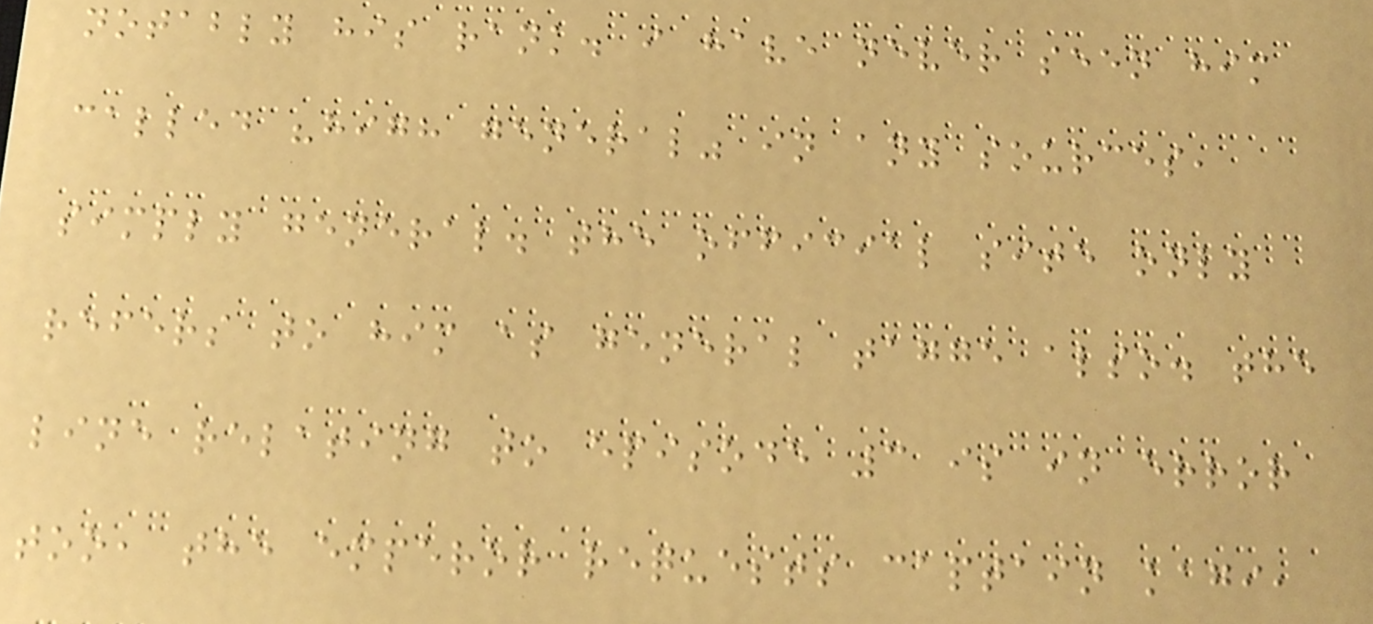notably his rank. i have never seen him
called "high general" in any sources,
simply general. the official site only
refers to him as general tagge also. the
line relating to episode 3 is in error
too, the emperor requests captain kagi,
